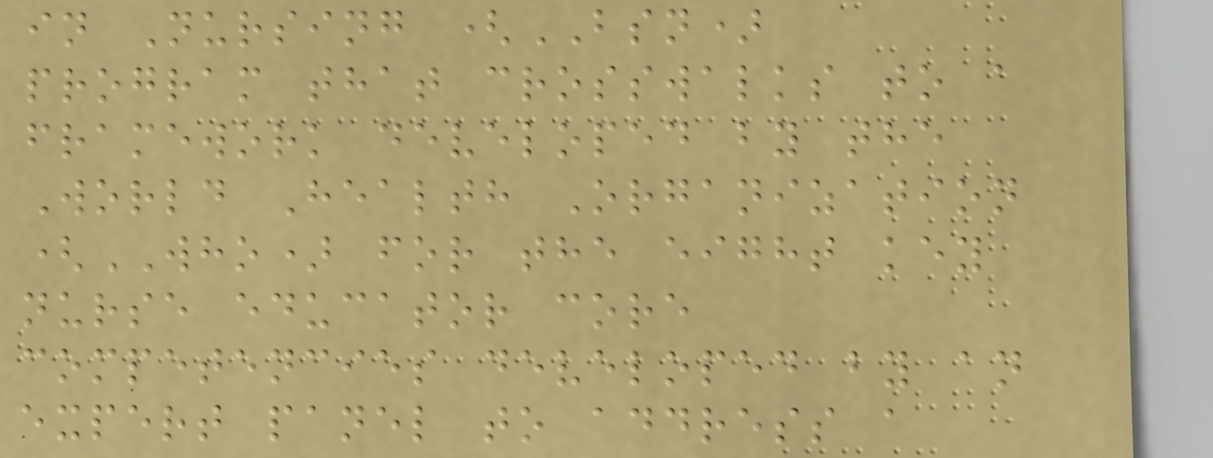in Nursing (BSN)
program that crosswalks to a
framework developed by the
World Health Organization
(WHO) for the eight key
nurse educator core
competencies developed by an
expert panel to address a
